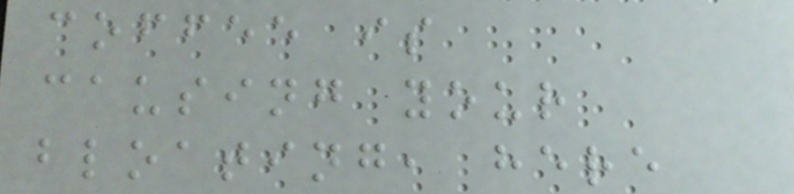coffee is
causing your
bloating, here
